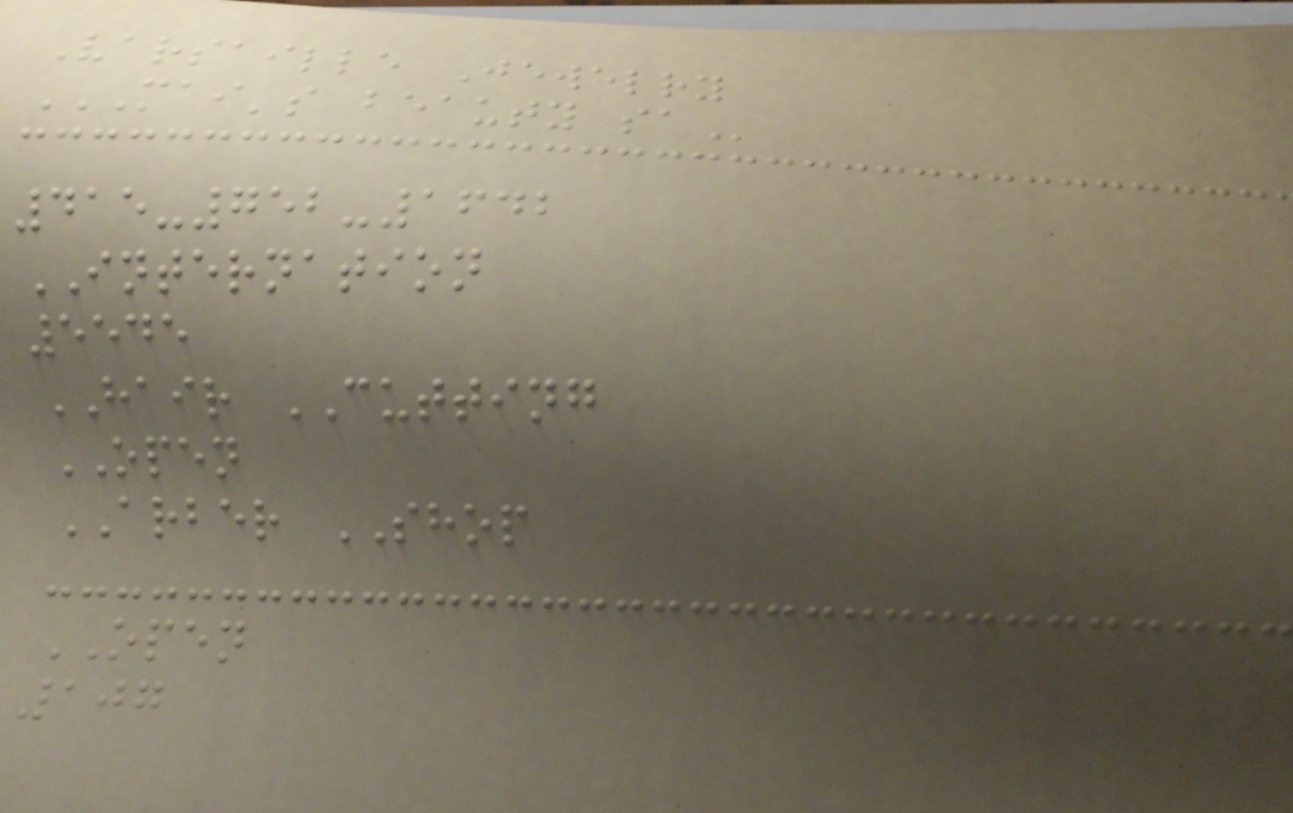Varsaille Jewelry
MAI'S BEAUTY SA
415-752-1642
INTERNATION
5545
HAIR CUTTING
OPEN
ARBER SHOP
OPEN
107
